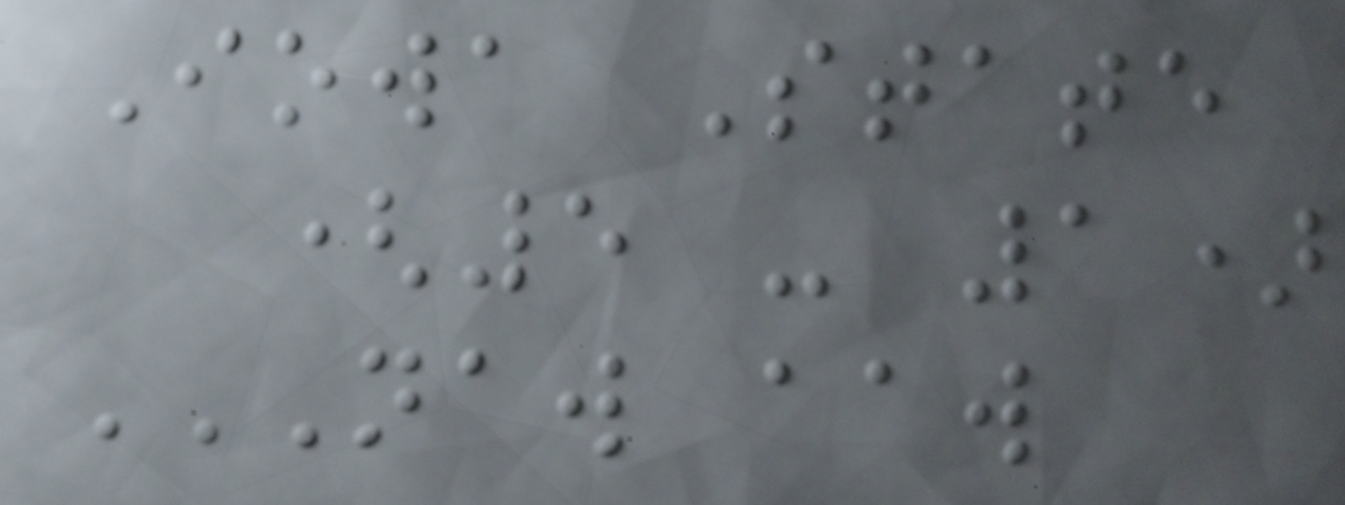Iowa State
(5 - 1)
NAW AAW
